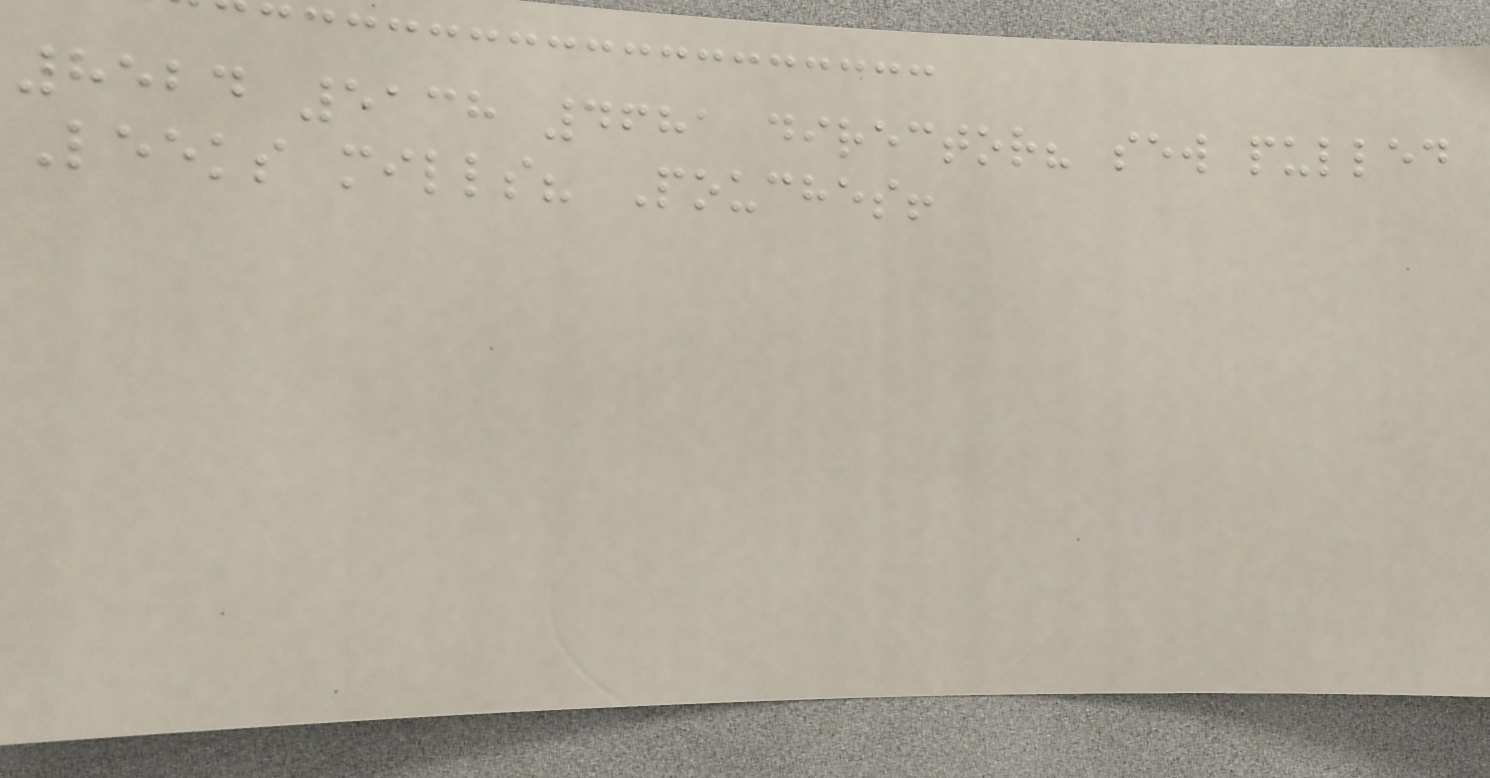8524 5138 4681 director? sew pulled
Leeks mills? Pouches!
